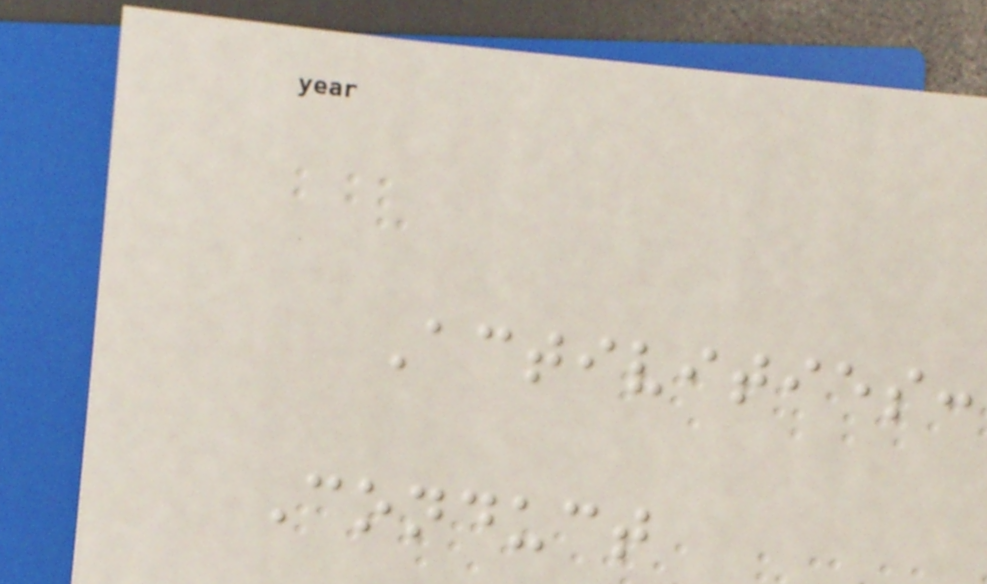Activities:
Conduct
